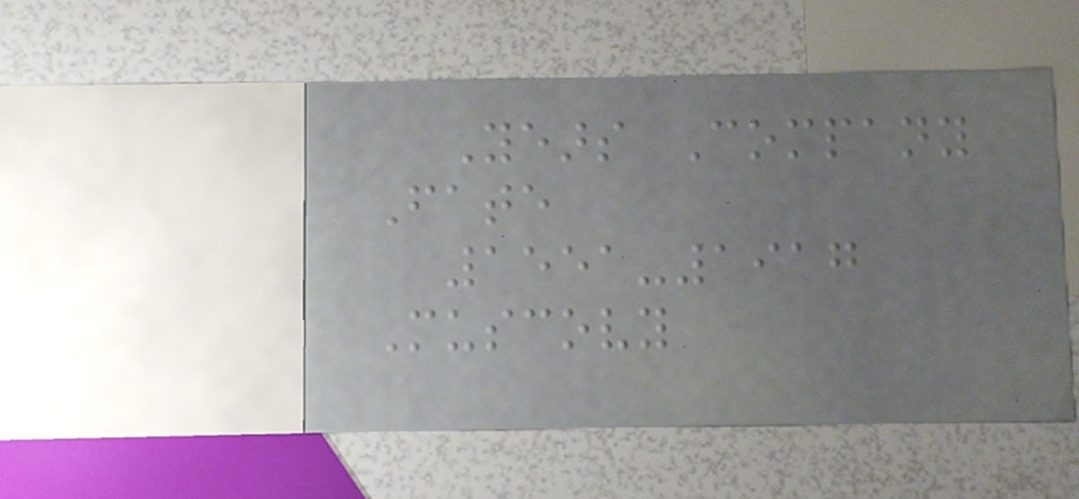Years Company
Fate
1551-1917
Muscovy
